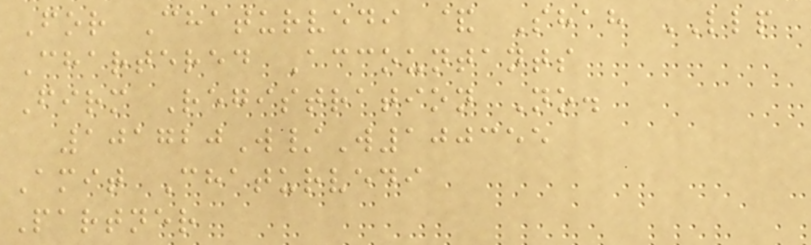For Chaturvedi & Shah LLP
Chartered Accountants
Firm Registration No.
101720W/W100355
Amit Chaturvedi
Partner
